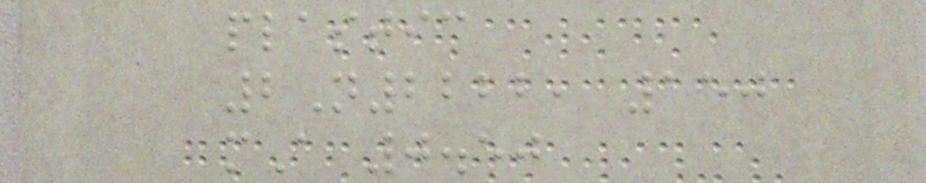plastic
2N2222, 150
mA 0.50
